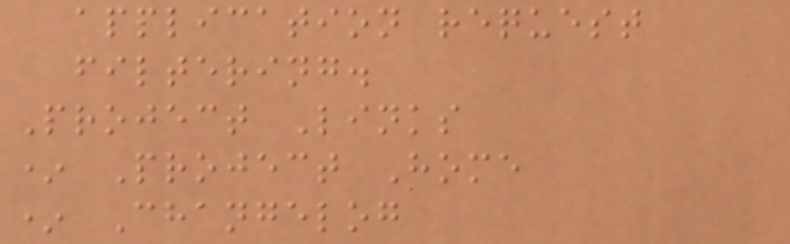application request
filtering.
Project Links
* Project Home
* Changelog
